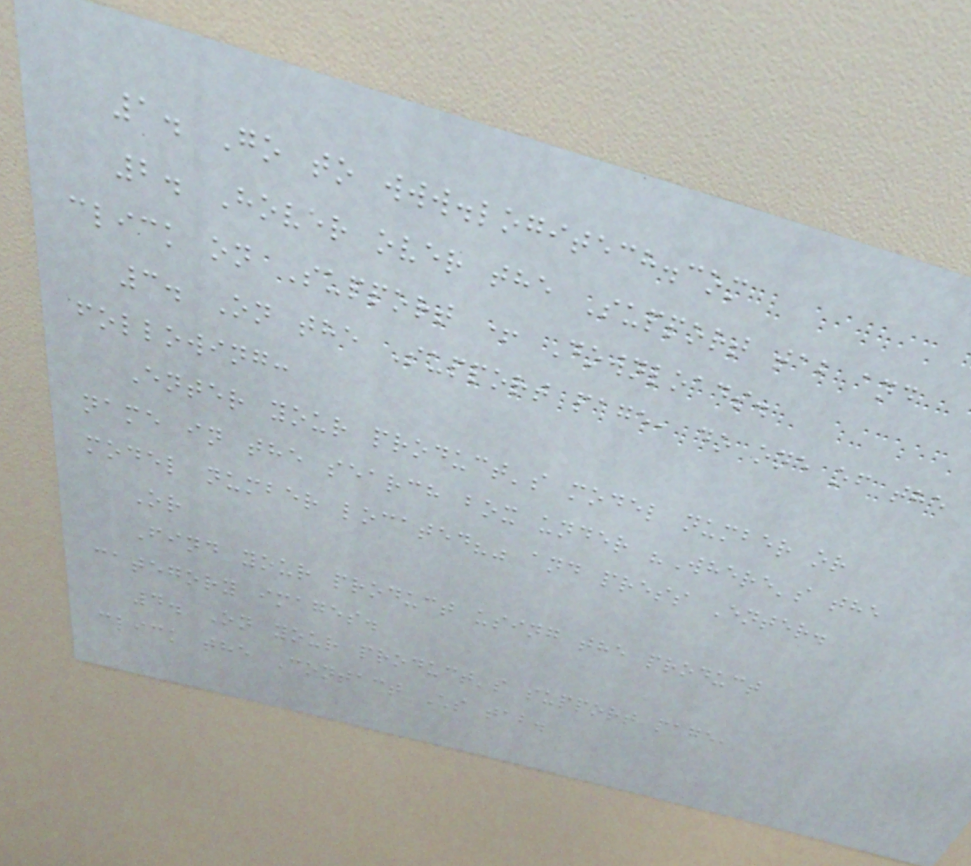1. Go to www.logitech.com
2. Hover over the Support tab and
click on Support + Downloads.
3. On the Support page, do one of the
following:
Enter your product's model number or
name in the search box under "Where's the
model number located?" and press Enter.
Or
Find your product using the product
category images.
4. On your product's support page,
click the Contact Us tab.
